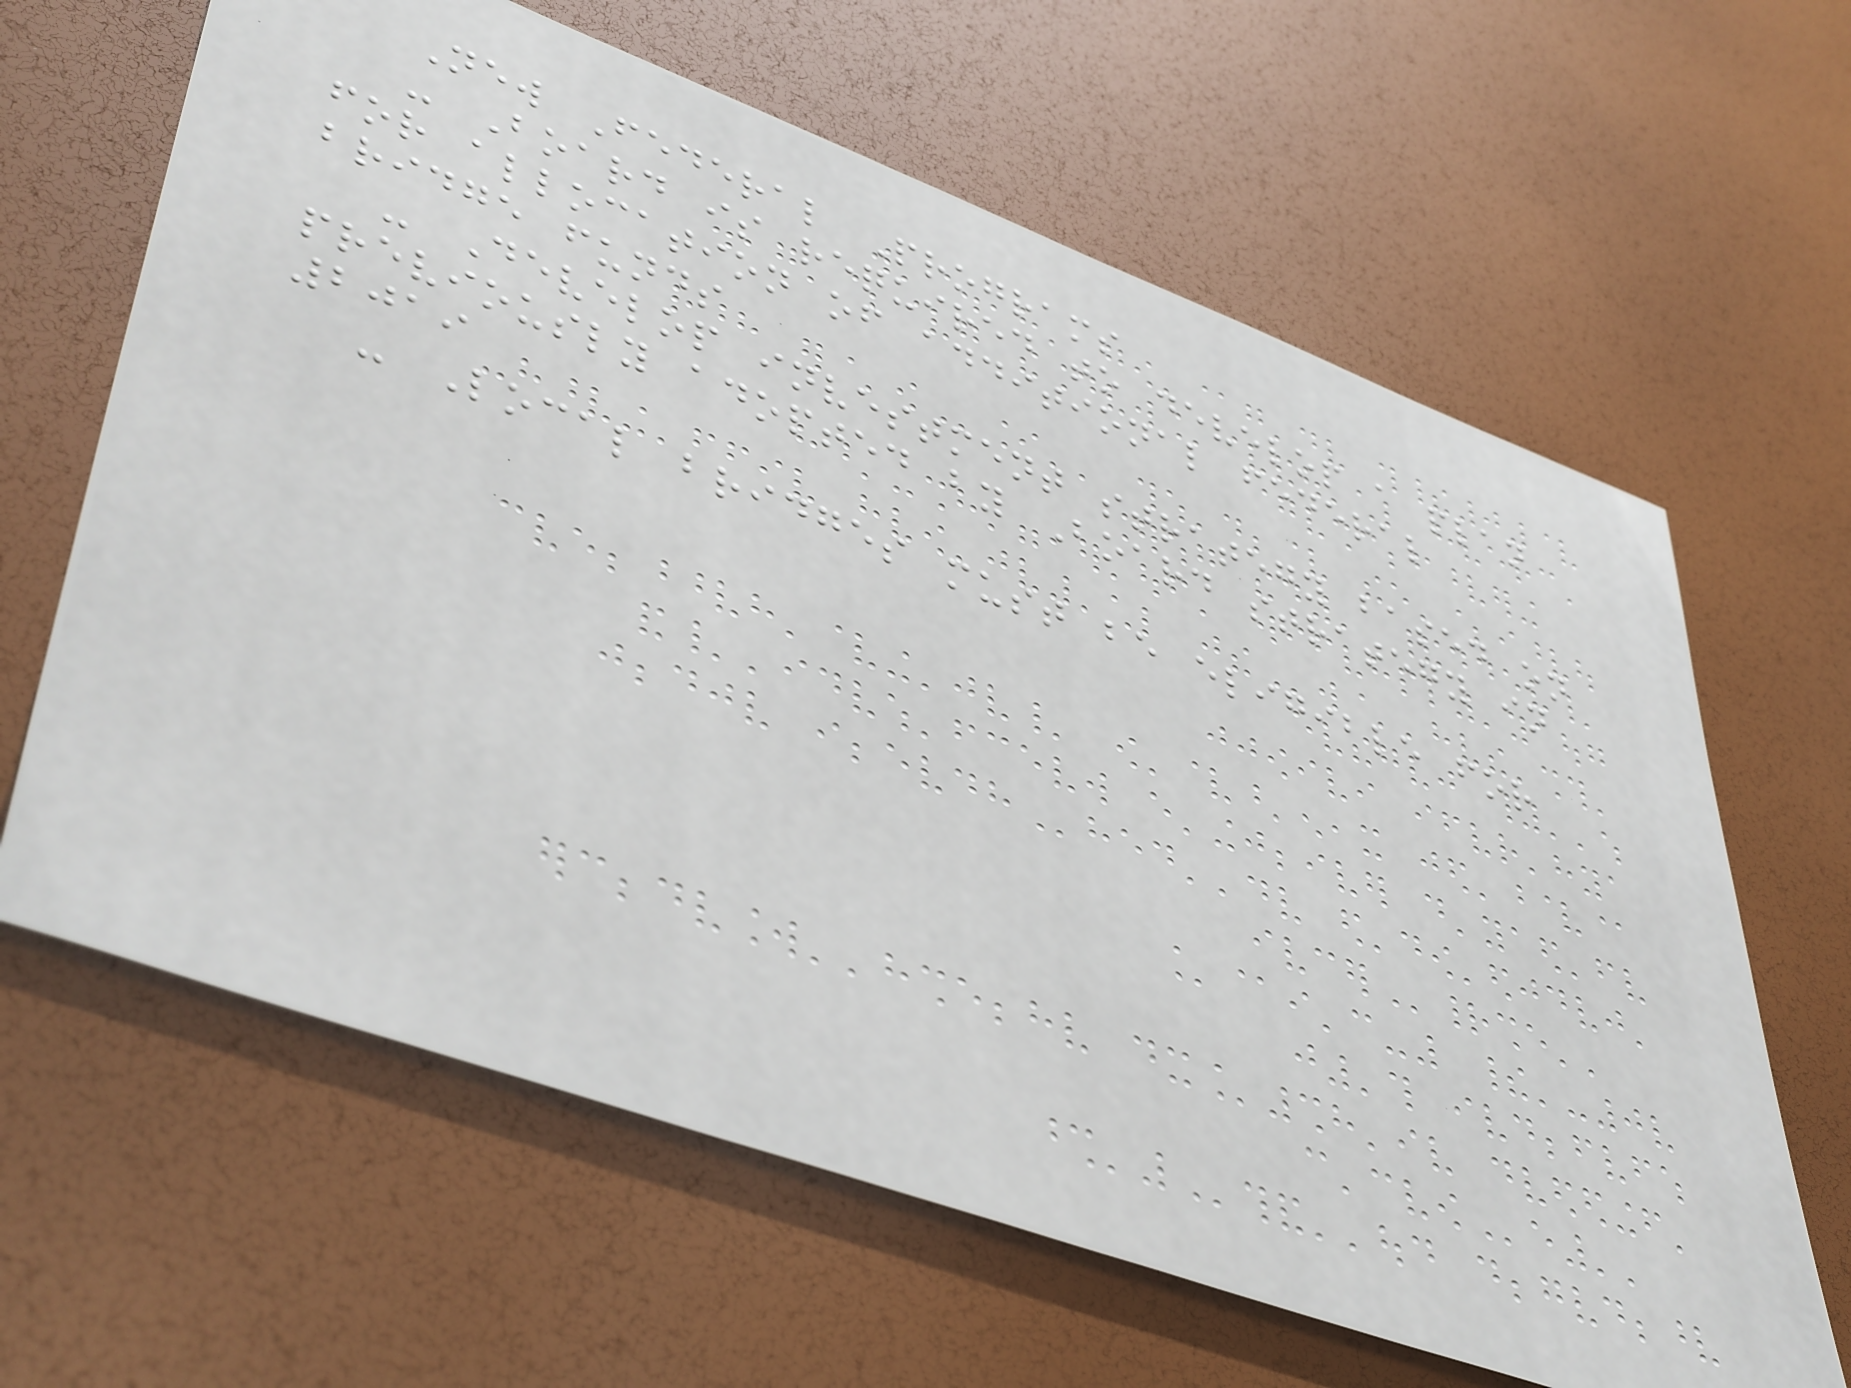New Federal Programs
- Board is required to develop a plan
for allocation of additional federal
bridge funds
- Develop investment strategy based on
previously adopted by Board strategy in
2019
- Local bridges must be eligible for
